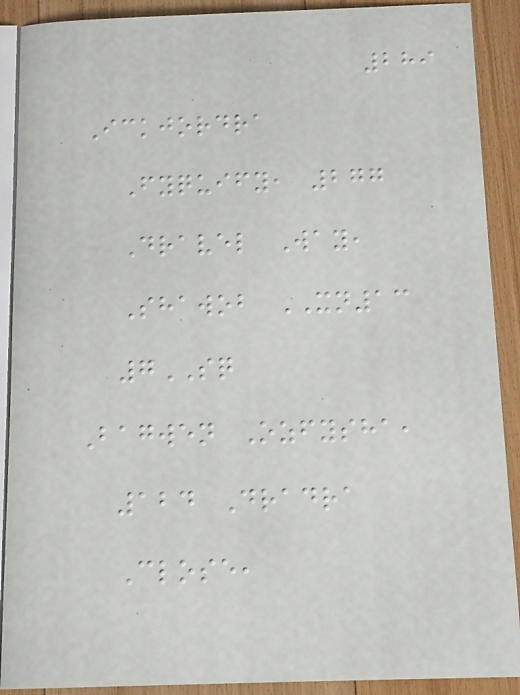289
Ickjordra
Fyquify, 277
Dravel Way,
Shawob XN13
7SQ
Bagwen Ozfysha,
124 Dradra
Close,
